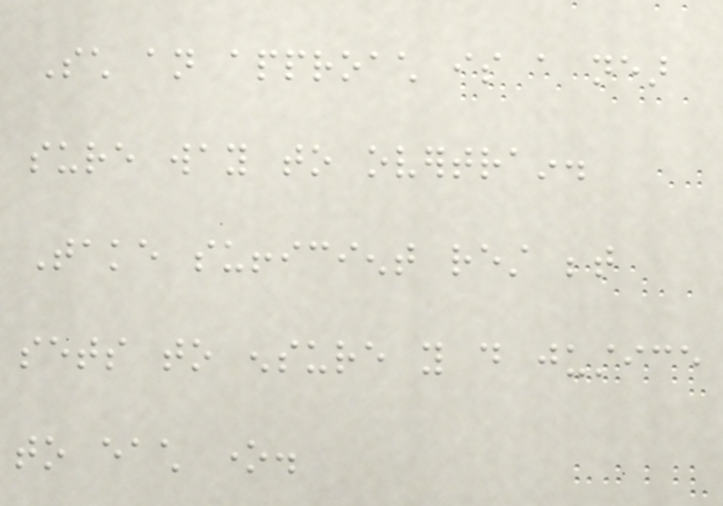Such an approach is a near
sure way to overtrain.
Take sufficient rest between
sets to ensure you do justice
to each one.
